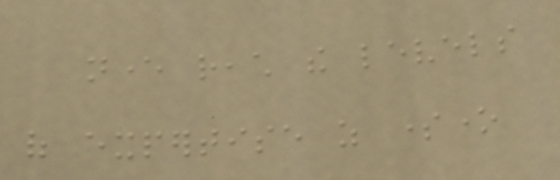never reach the levels
of expertise as someone
